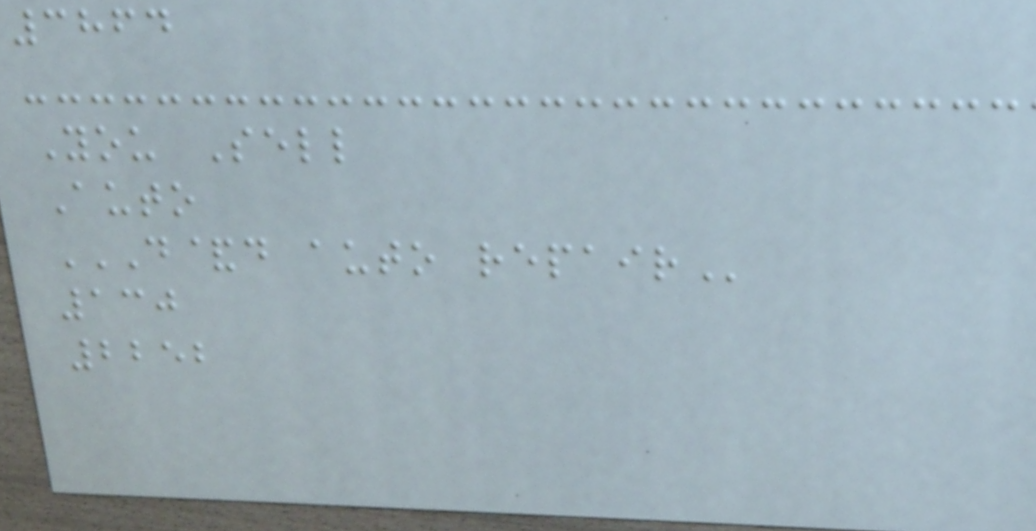3864
You Sell
Auto
D&D AUTO REPAIR
130
2252
